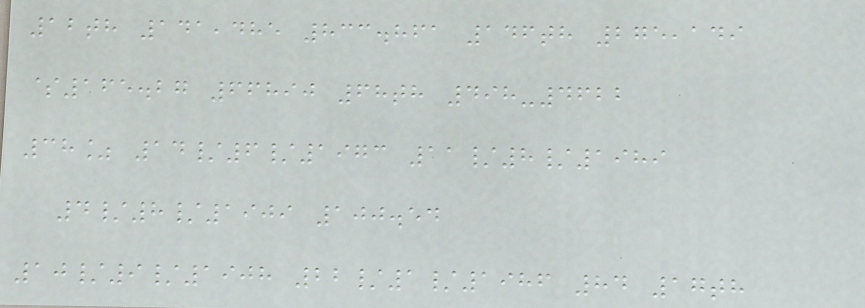12th 141,485 833.861 146th 275,149
$165.27 66890 68th 498-4622
38% 14/6/1973 11/8/1989
4/8/1909 100.54
10/9/1908 22/1/1986 84 17th
